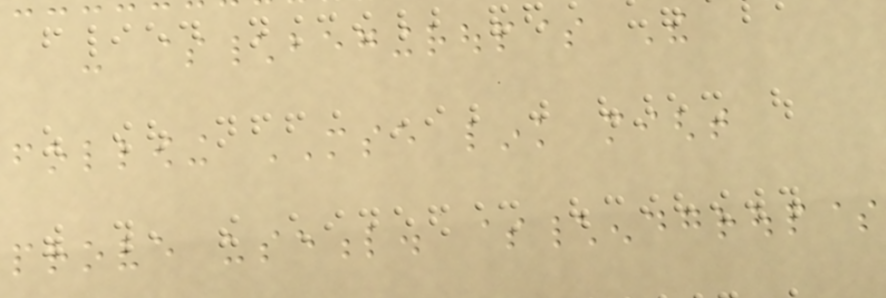- $\begingroup$ The
following MSE link might
prove useful. $\endgroup$
